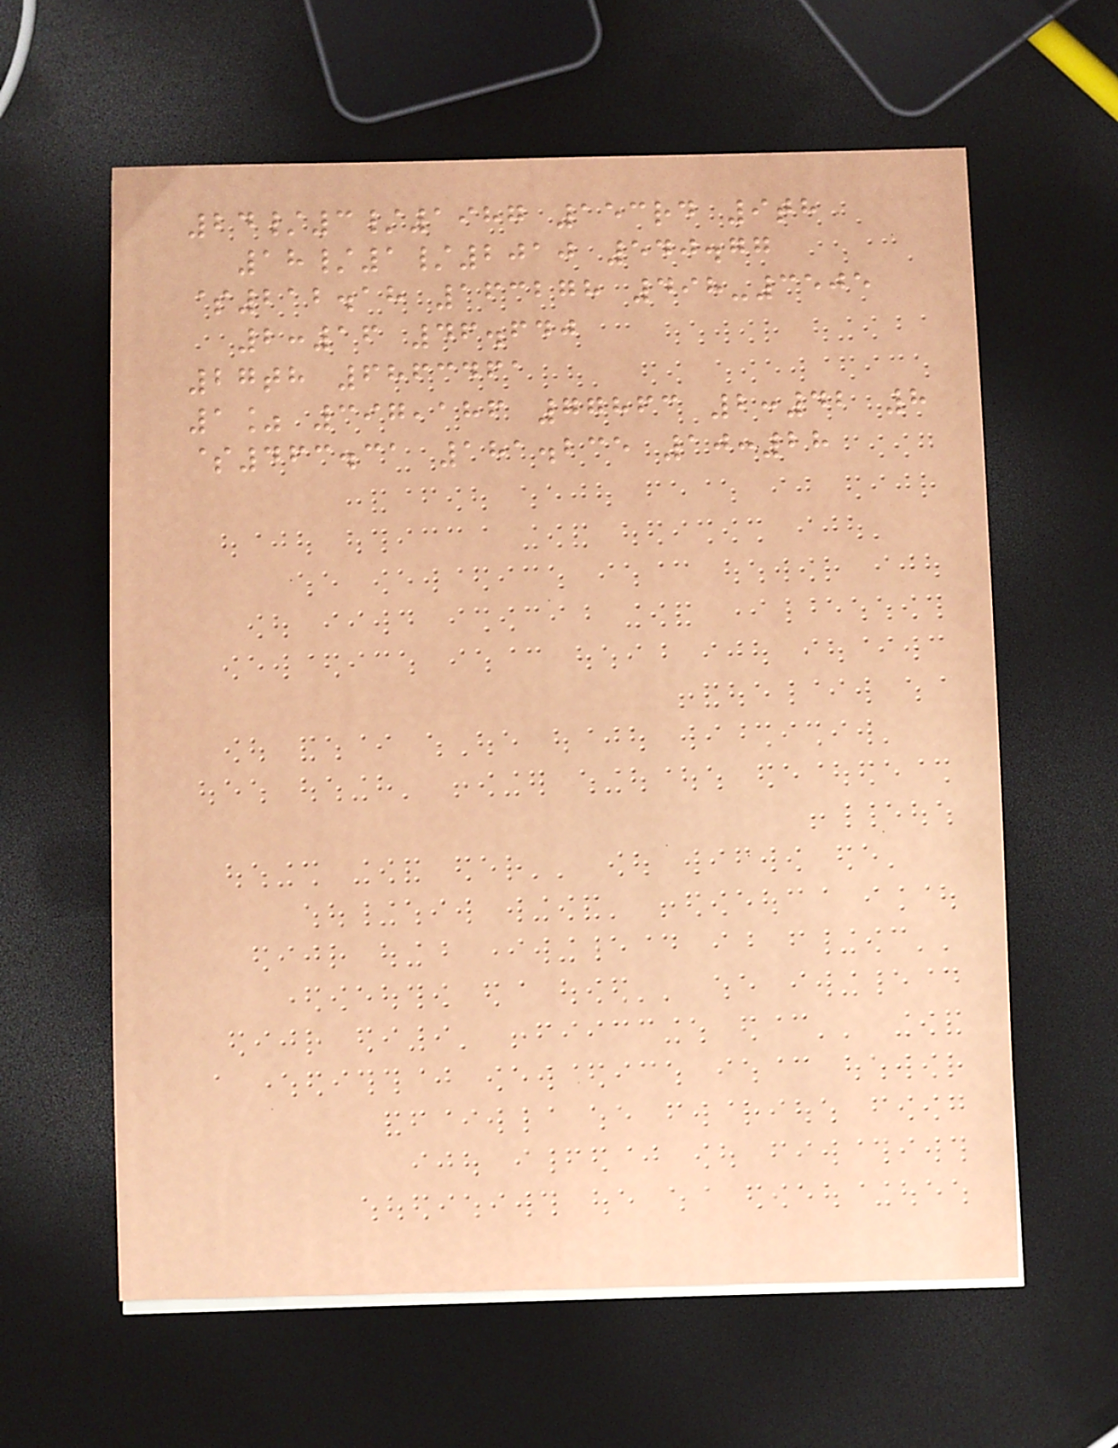24/3/1987 153rd 9th
18/1/2010 540.77
$212.18 163278 498-3505
2:16 46.640
27th 6863461
1% 397,186 77863 2:42 8
$463.31 181.235 10:28
